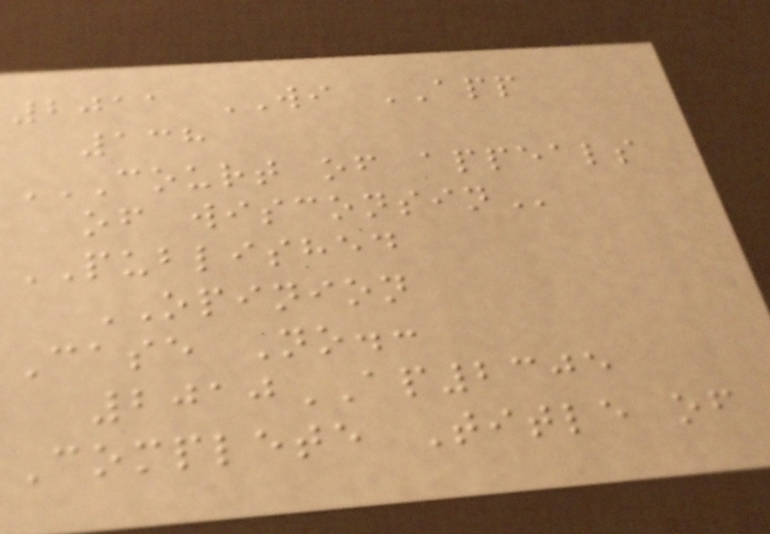2011 WI APP
138
COURT OF APPEALS
OF WISCONSIN
PUBLISHED
OPINION
Case No.:
2010AP2305
Complete Title of
